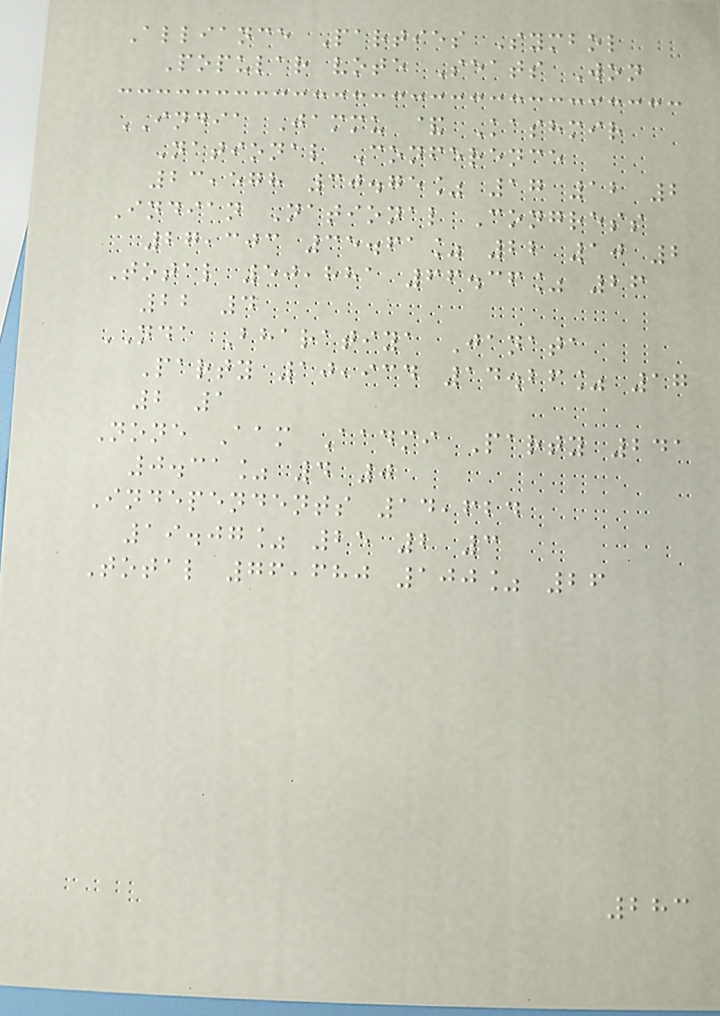Alliance Parties Symbol
Popular vote Seats Won
INDIA Jammu & Kashmir
National Conference
23,578 30.75% 17 12 2
Indian National Congress
27,303 35.61% 22 10 2
Total 50,881 66.36% 26
22 4
NDA Bharatiya Janata
Party 10,934 14.26% 17
2 1
None Aam Aadmi Party 241
0.31% 4 0
Independents 14,624
19.07% 25 2 3
Total 76,680 100% 26
283
